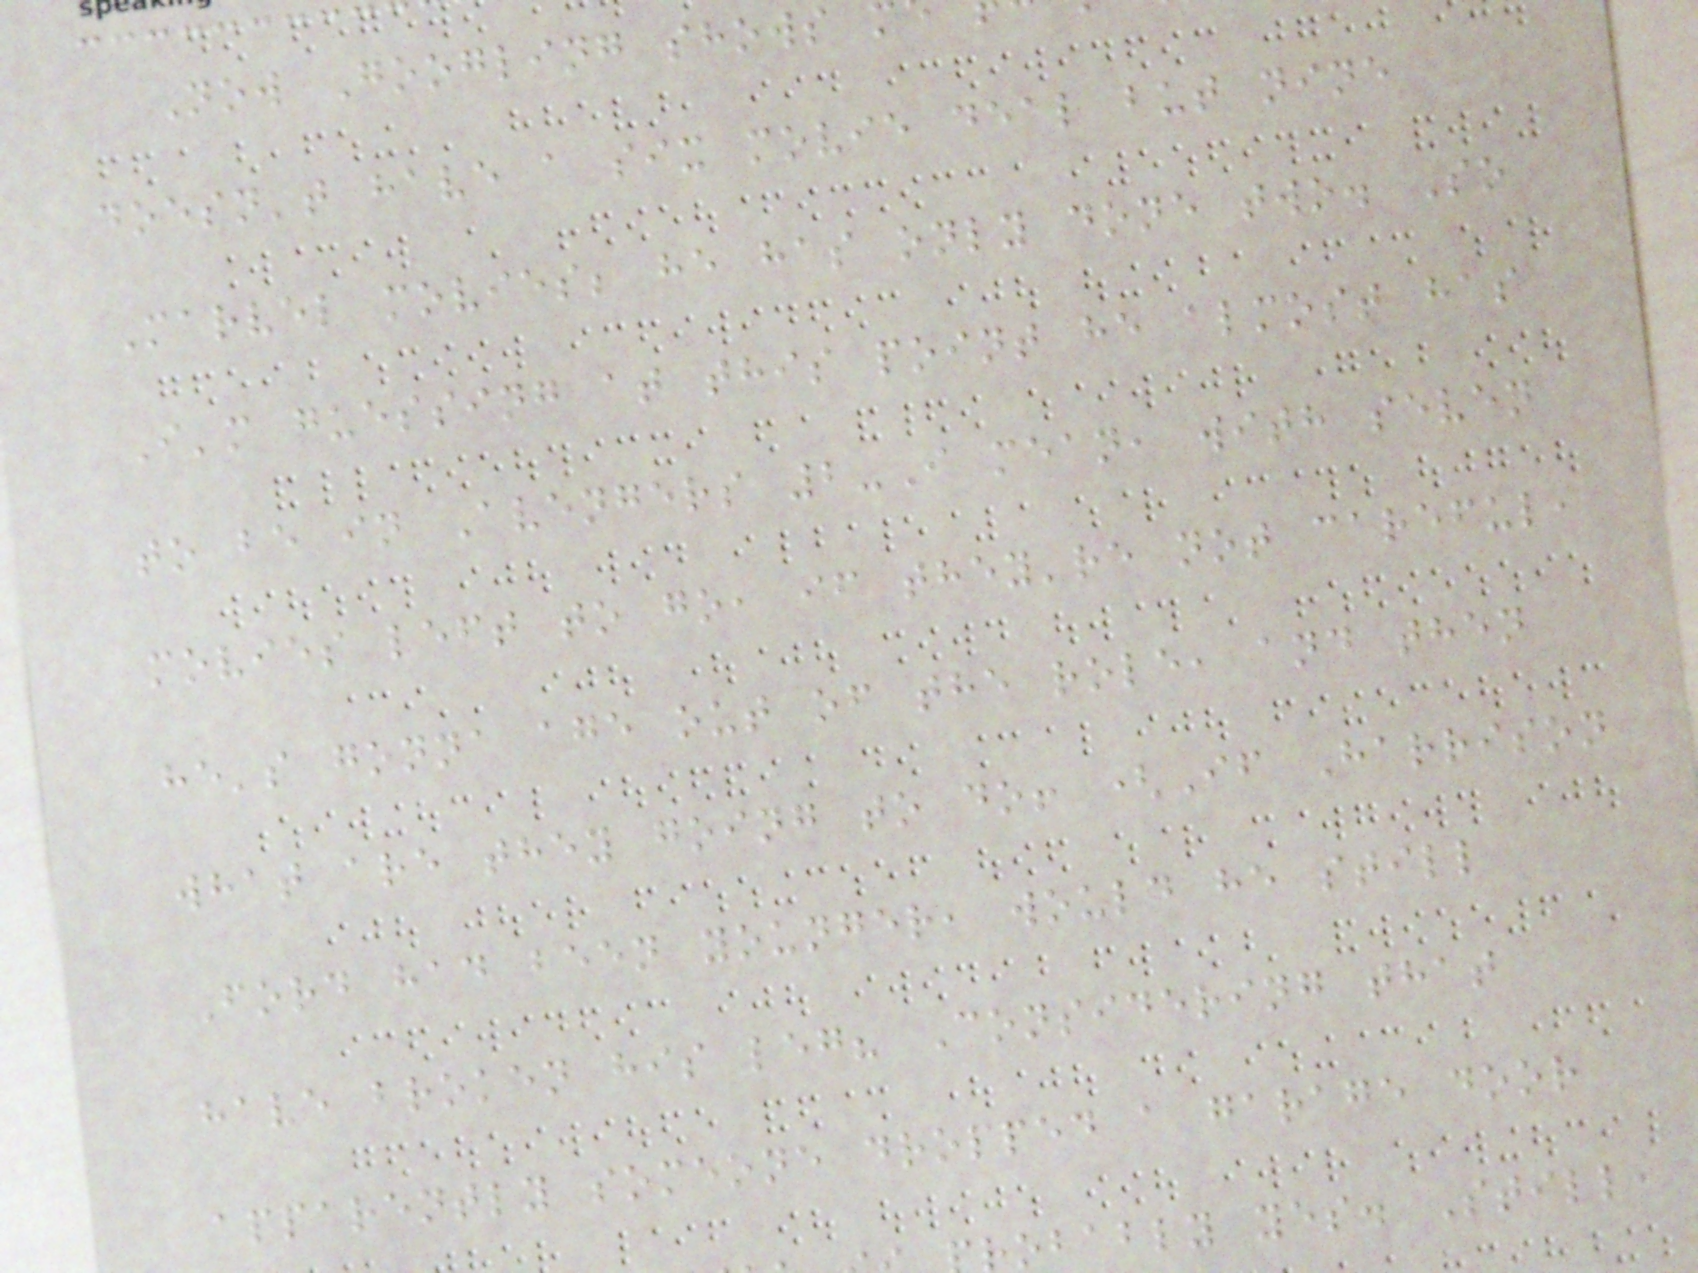Now Googling shows
doesn't have a six movie deal but nine
Marvel movies; he has only done two. So
I'm guessing at this point he almost has
to be in Avengers 2-I mean, with seven
movies left to go, if they're not careful,
he's gonna age out of the role, and then
what are they going to do! (If Harrison
Ford had been younger, would he still
have broken his leg? Considering that
apparently someone dropped a garage door
obably yes. Still,
